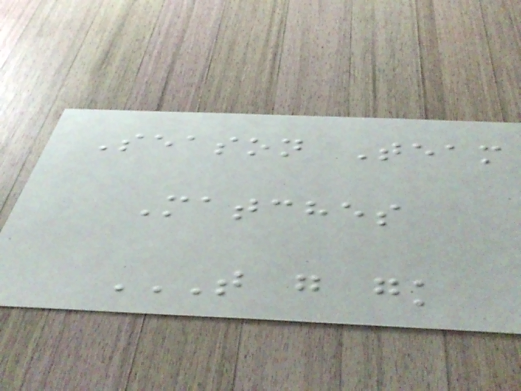Season Team
Matches
T G GK
